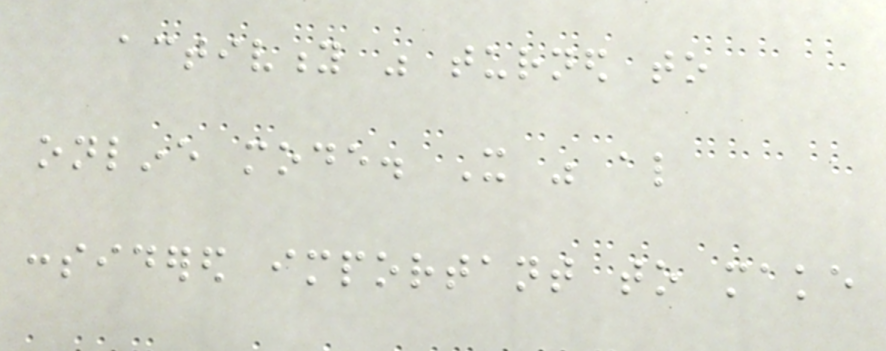activity was turned to
online mode. It was also
considered important to make
